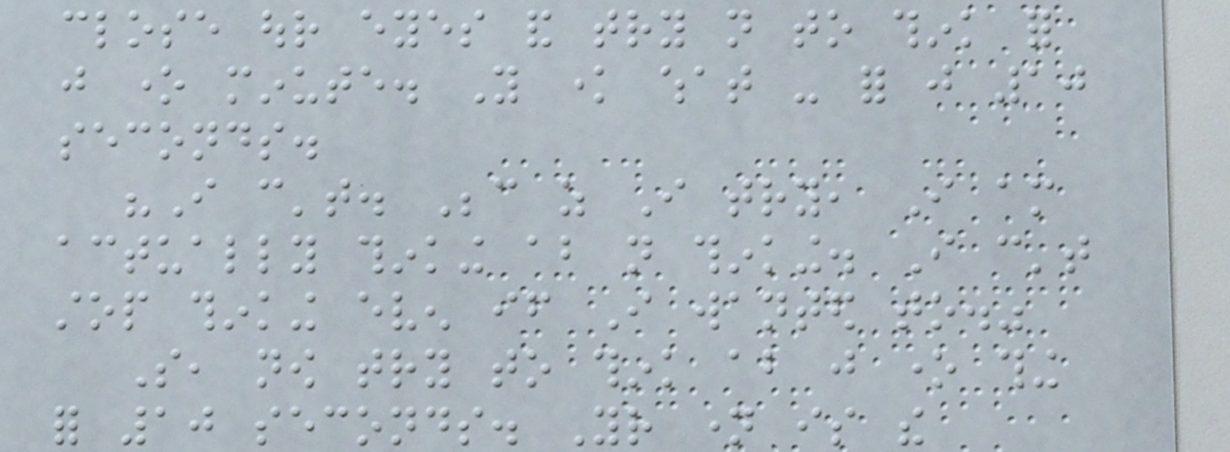close our eyes and try not to think for
just one minute. You know what - for just 10
seconds.
"I can't. Because as I try, I am
actually thinking about not thinking. I can't
stop thinking even if I wanted to."
So, now try to think about just one thing
for 10 seconds. Your name is the
